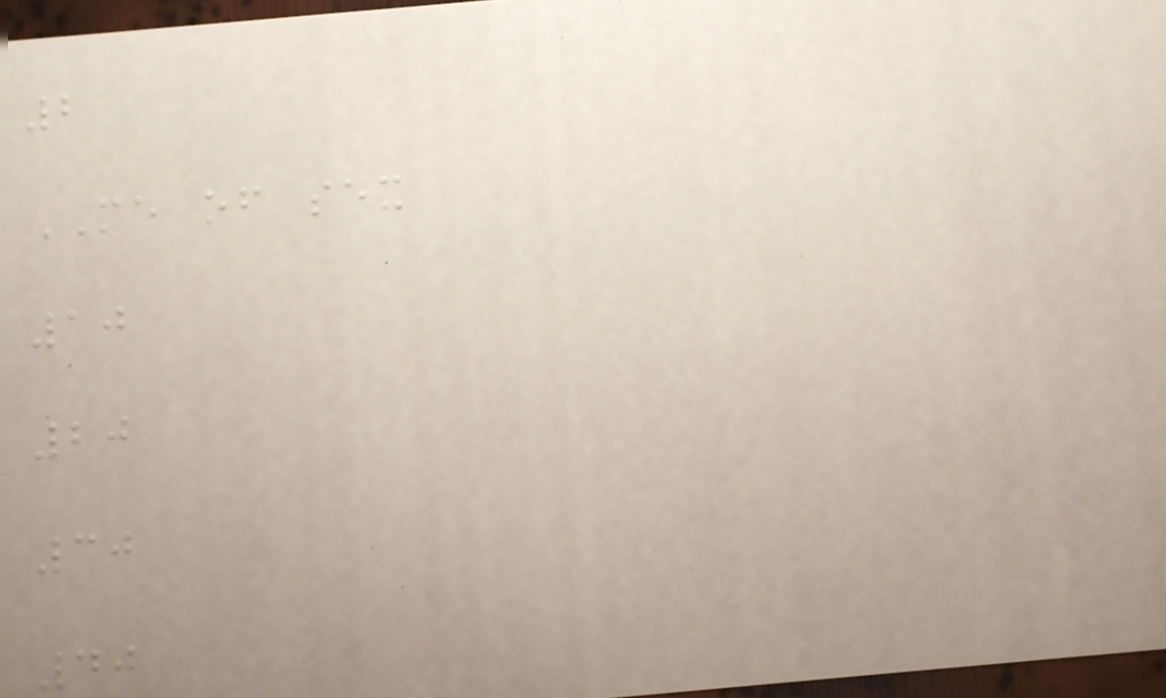2
ME of sex
10
20
30
40
